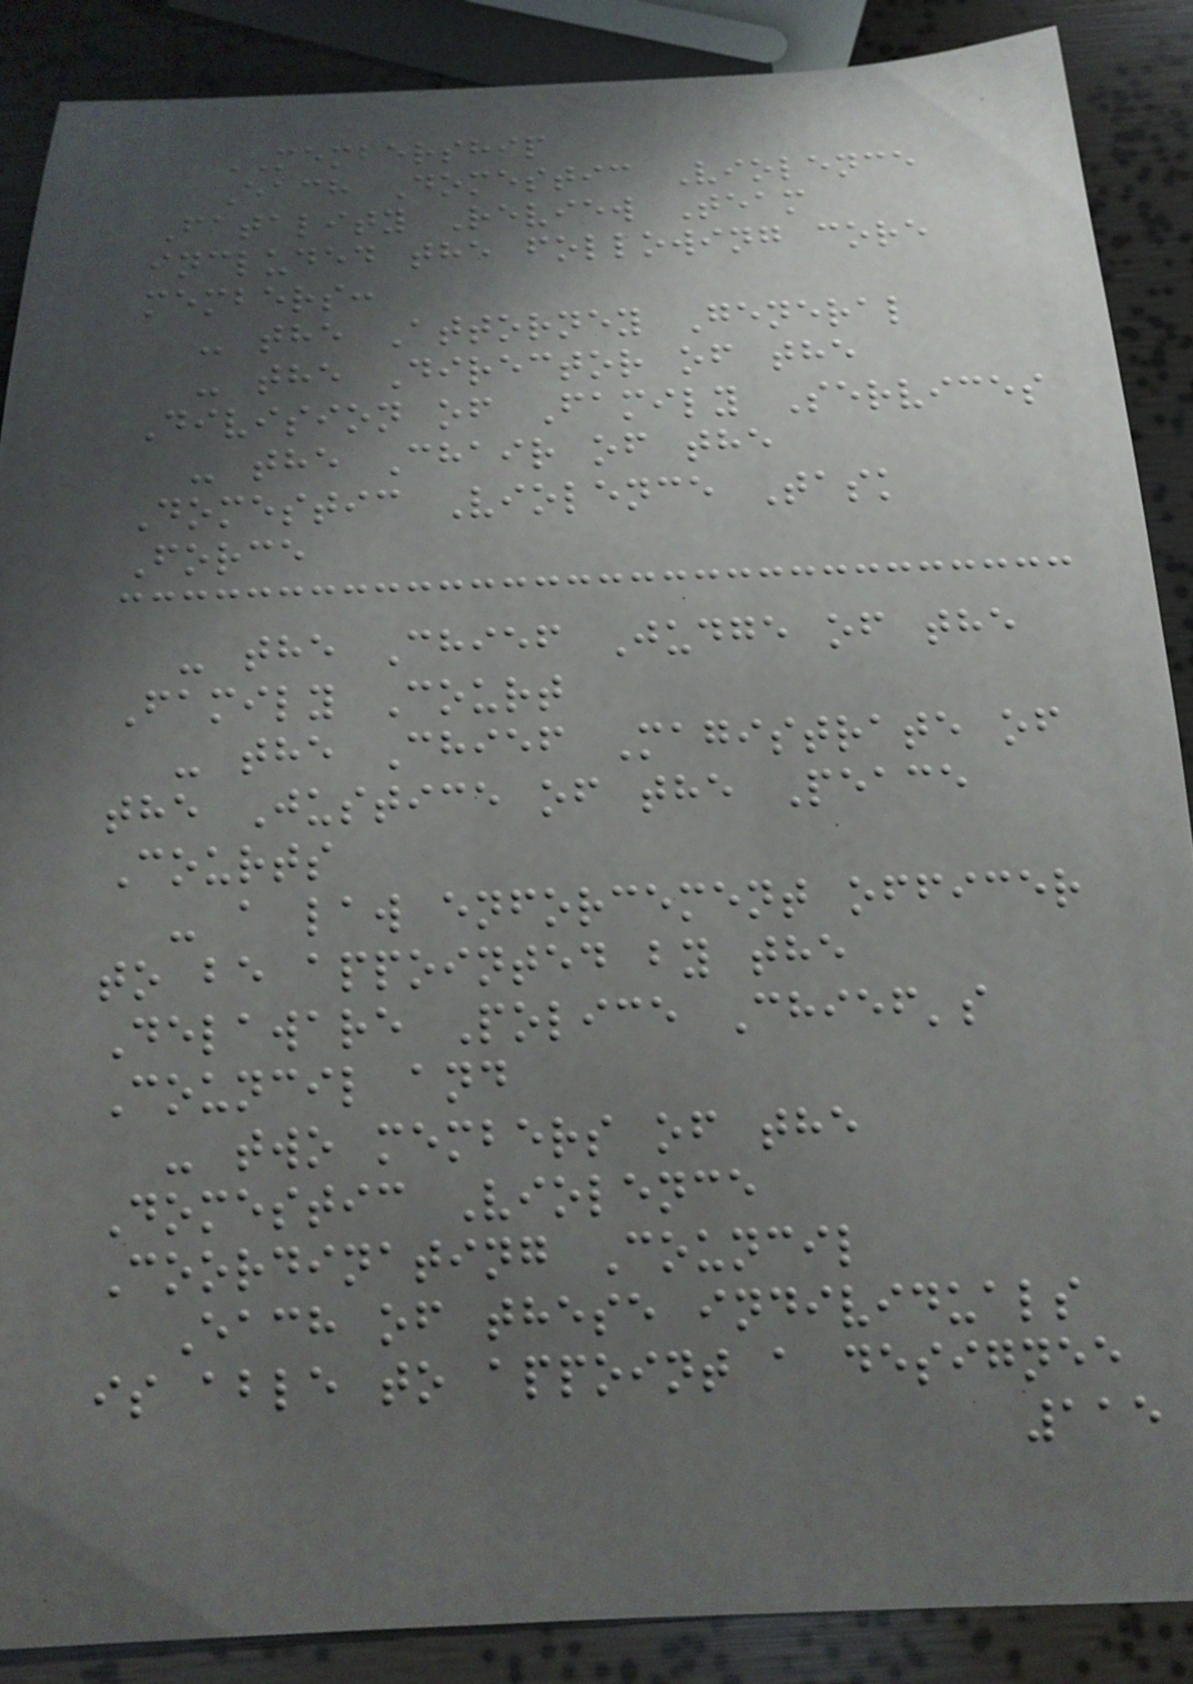MEMBERSHIP
Each Domestic Violence
Fatality Review Team
included the following core
members:
- the Attorney General
- the Director of the
Division of Family Services
- the Chair of the
Domestic Violence Task
Force
- the Chief Judge of the
Family Court
- the Chief Magistrate of
the Justice of the Peace
Courts
- a law enforcement officer
to be appointed by the
Delaware Police Chief's
Council and
- two members of the
Domestic Violence
Coordinating Council
Each of these individuals
is able to appoint a designee
115
